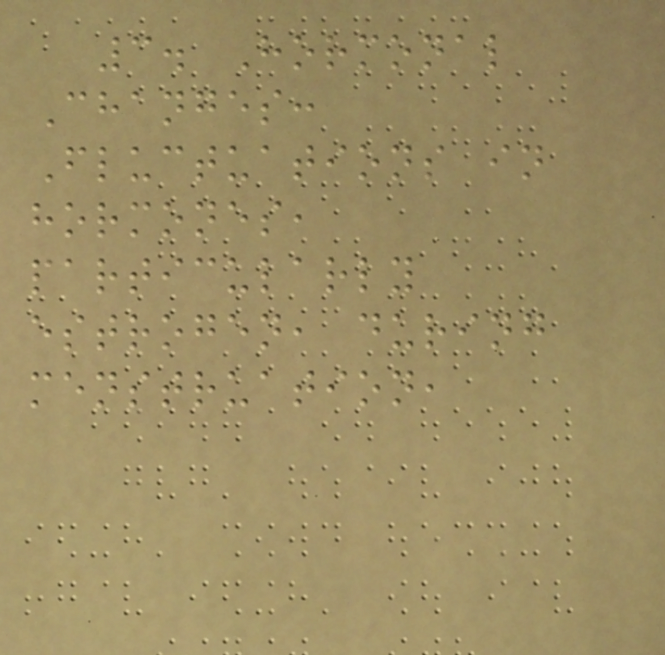3. Hormonal
Changes:
Fluctuations in
hormones,
particularly
estrogen, during
menstruation,
